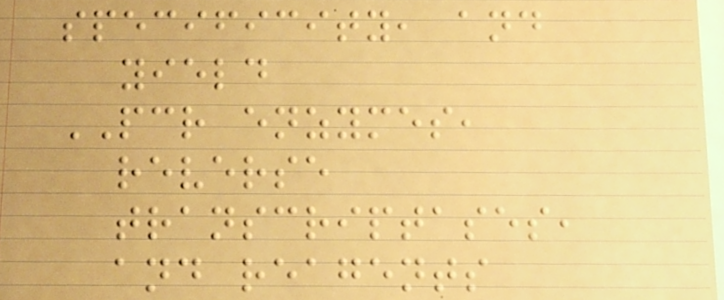specificity, and
yield
PCR enzymes,
reverse
transcriptases,
and reagents
